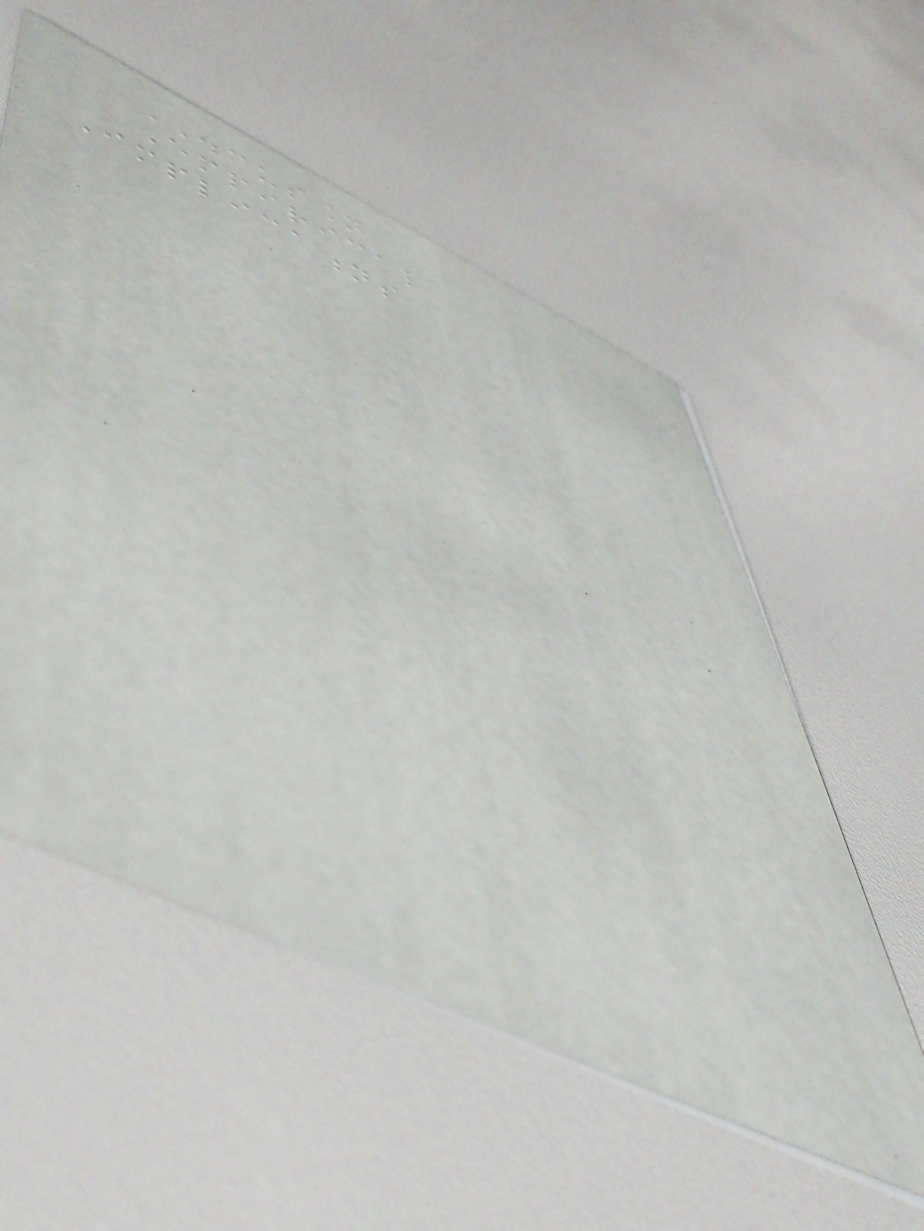DISCUSSION
Empirical
Implications
